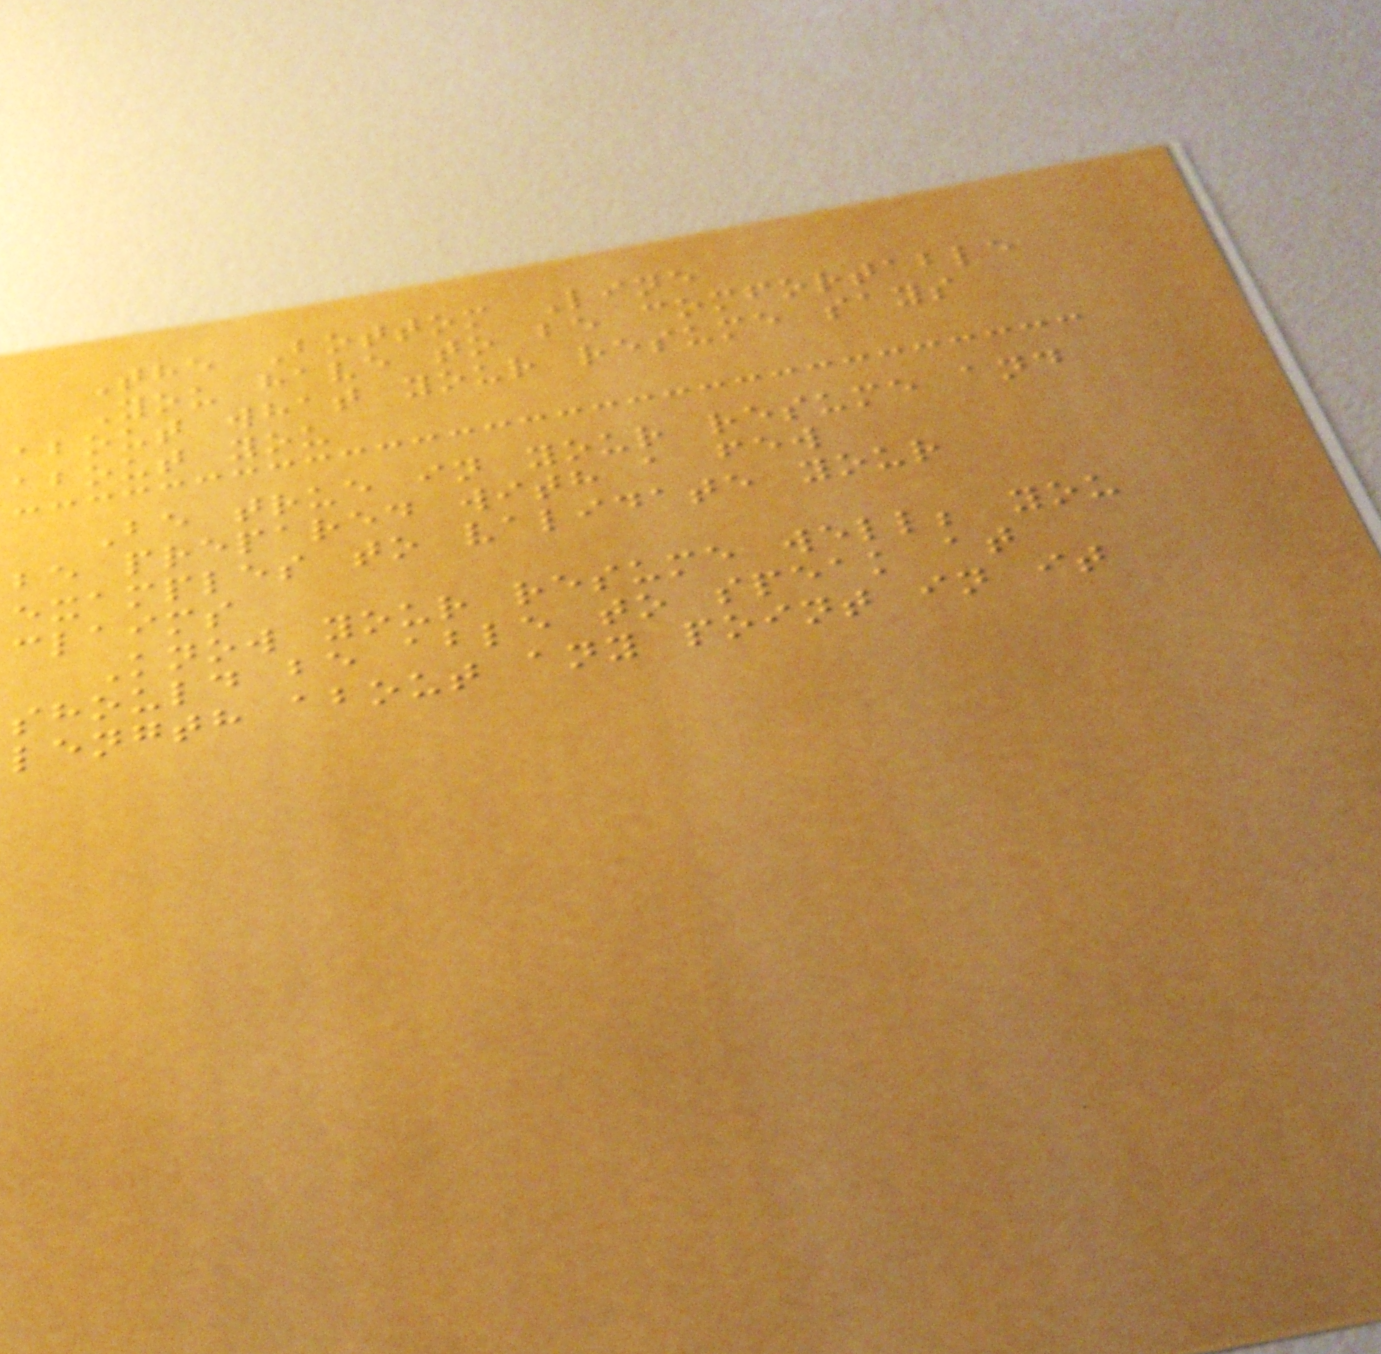The Bottom Line
You have to be comfortable
about what your resume says
about you
Be true in your resume and
be prepared with a few
examples to validate your
claims
Know your resume well; you
should be able to speak at
length about any point in it
